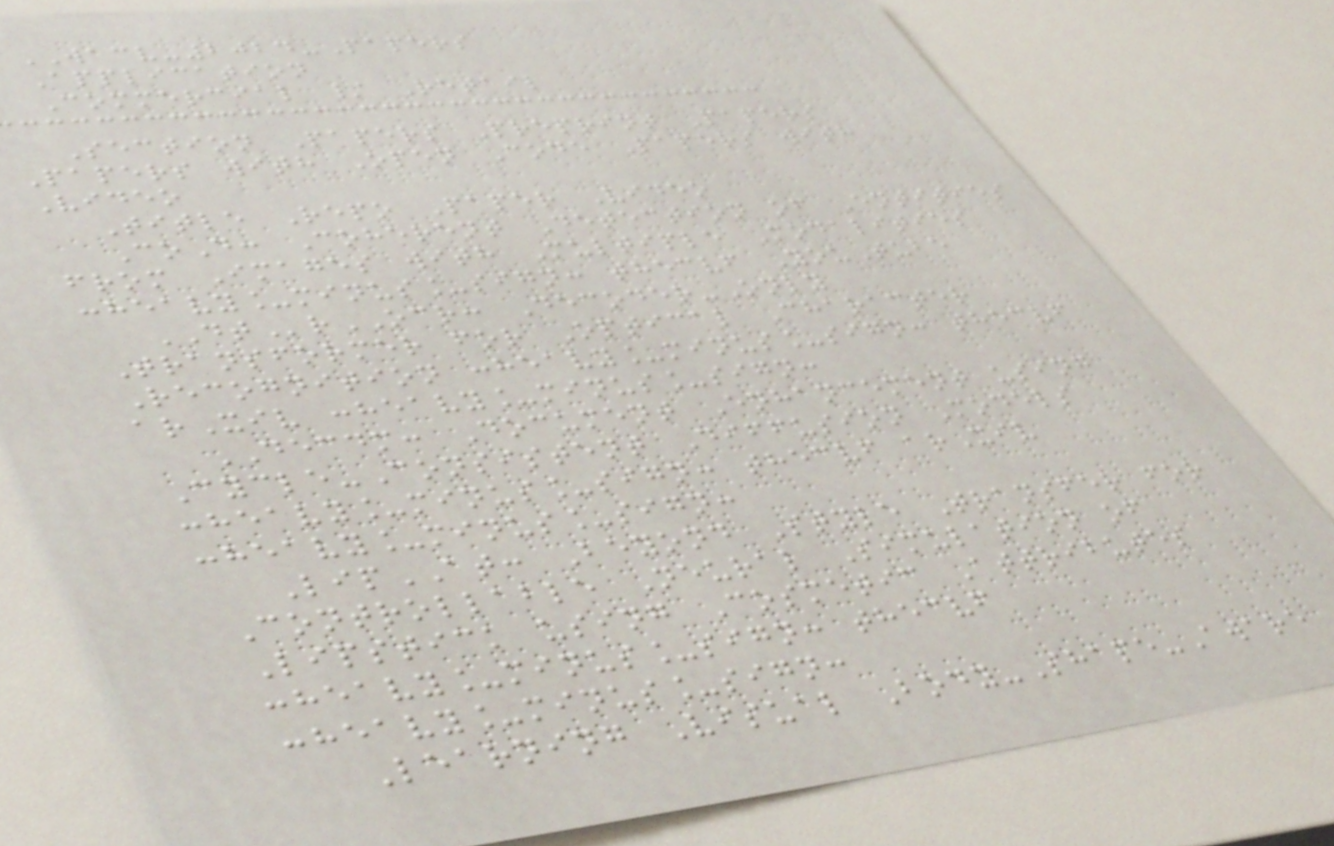WACV-2024-Papers
Application
Commercial / Retail
Section Papers Preprint Papers
Papers with Open Code Papers with
Video
Title Repo Paper Video
CoD: Coherent Detection of Entities
from Images with Multiple Modalities
:heavy_minus_sign: thecvf YouTube
DTrOCR: Decoder-Only
Transformer for Optical Character
Recognition :heavy_minus_sign: thecvf
arXiv :heavy_minus_sign:
DECDM: Document Enhancement using
Cycle-Consistent Diffusion Models
:heavy_minus_sign: thecvf arXiv
:heavy_minus_sign:
LipAT: Beyond Style Transfer for
Controllable Neural Simulation of
Lipstick using Cosmetic Attributes
:heavy_minus_sign: thecvf
:heavy_minus_sign:
Learning Visual Body-Shape-Aware
